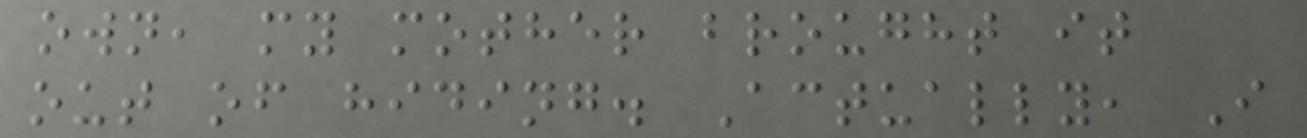own, my mother brought it
out of hiding. Actually, I
